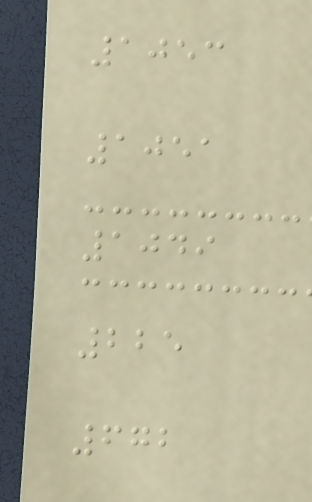1053
1051
1049
225
672
